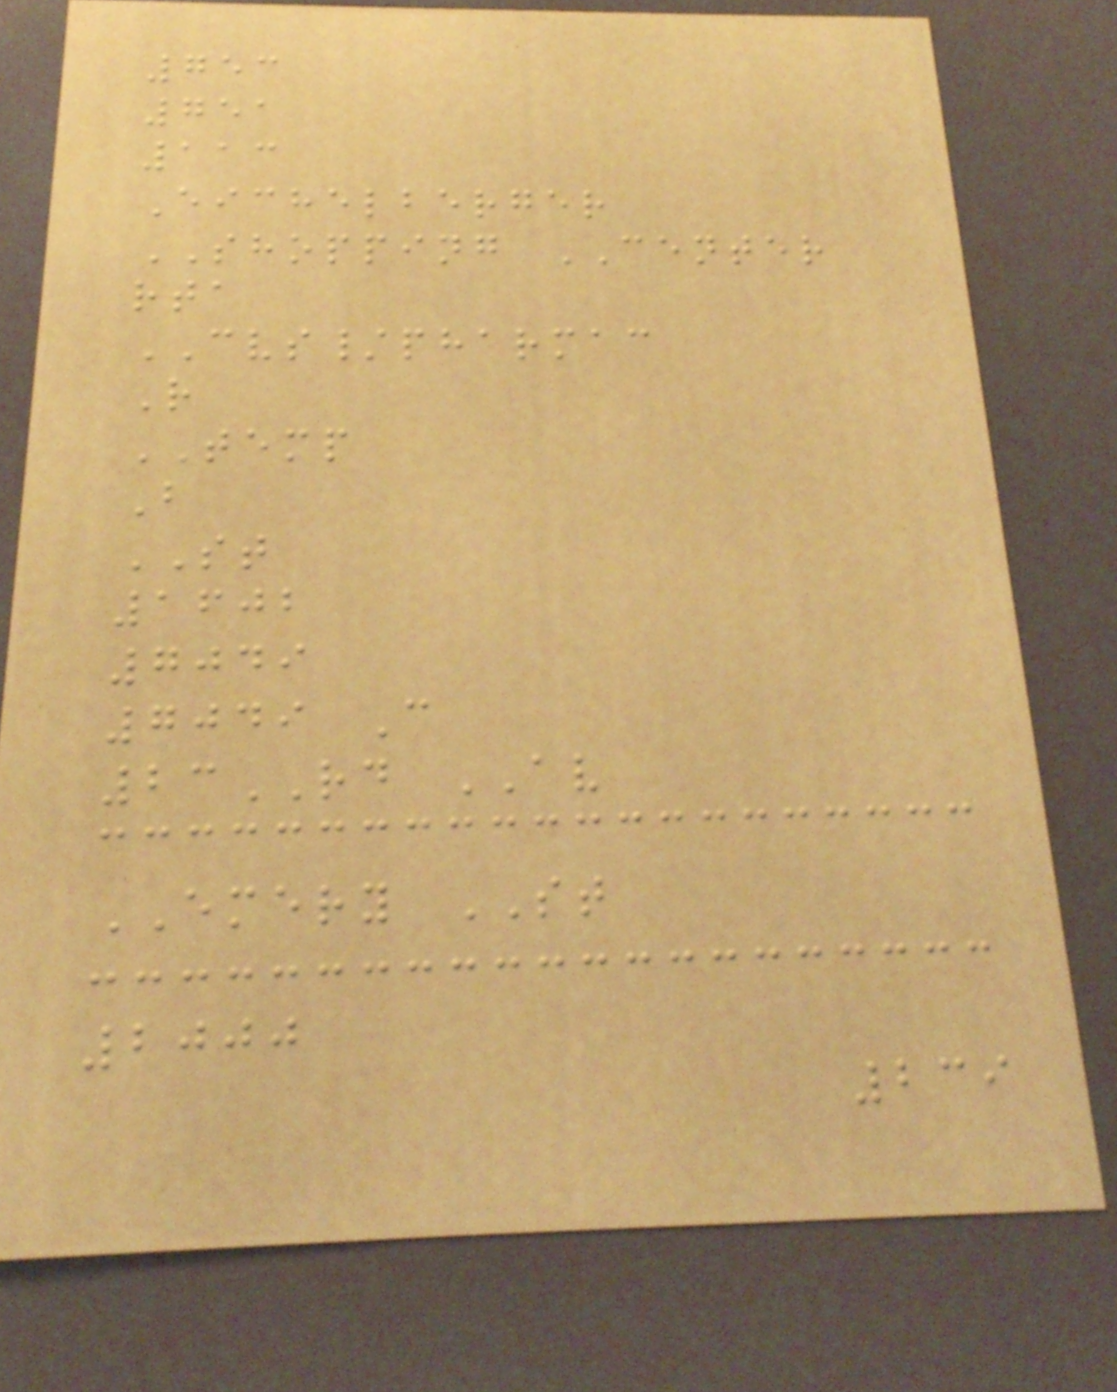753
751
113
Eichelberger
SHOPPING CENTER
rta
CVS/pharmac
R
TEMP
B
ST
1602
7049
7049 C
23RD AV
EMERY ST
2000
239
